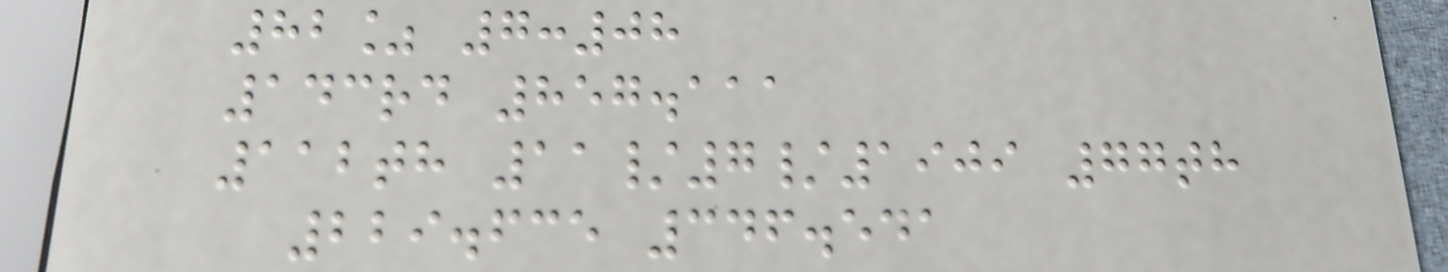82% 7:08
143rd 857.111
112th 11/7/1909 77th
229.635 346.541
